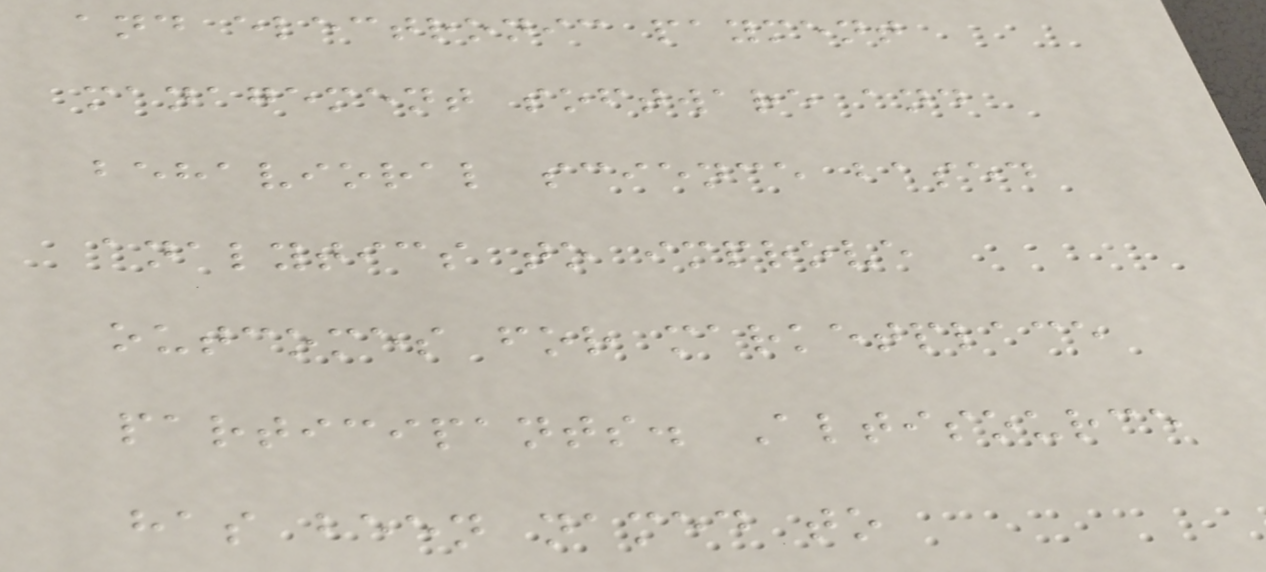and electronic payment
management software and
behavioral science based
analytics to improve
outcomes for marketplace
participants. Altisource
has been named to
